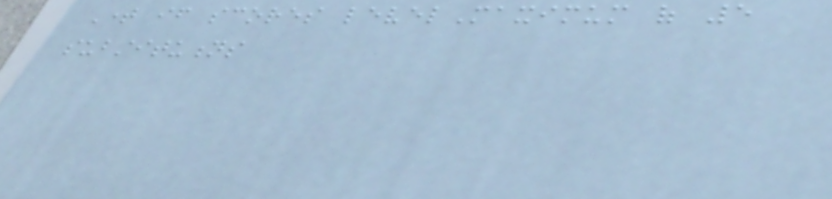Time if scores levelMaximum of 5
substitutions
